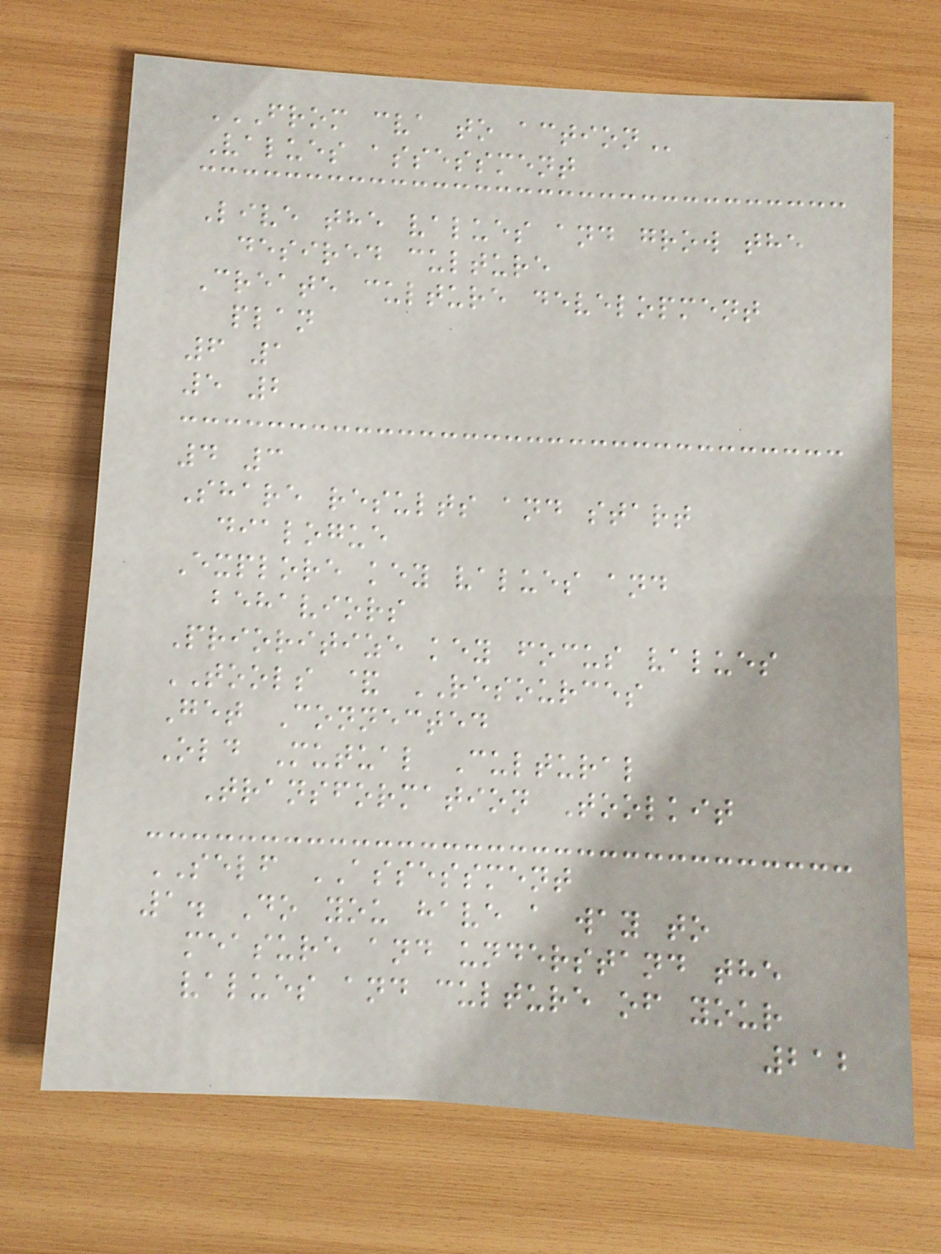FROM CVA TO ACTION
Values assessment
Live the values and grow the
desired culture
Create culture development
plan
6 1
5 2
4 3
Share results and start
dialogue
Explore key values and
behaviors
Prioritize key focus values
TOOLS & RESOURCES
Get Connected
Old Mutual Cultural
Transformation Toolkit
SELF ASSESSMENT
1. Do you have a way to
measure and understand the
values and culture of your
212
